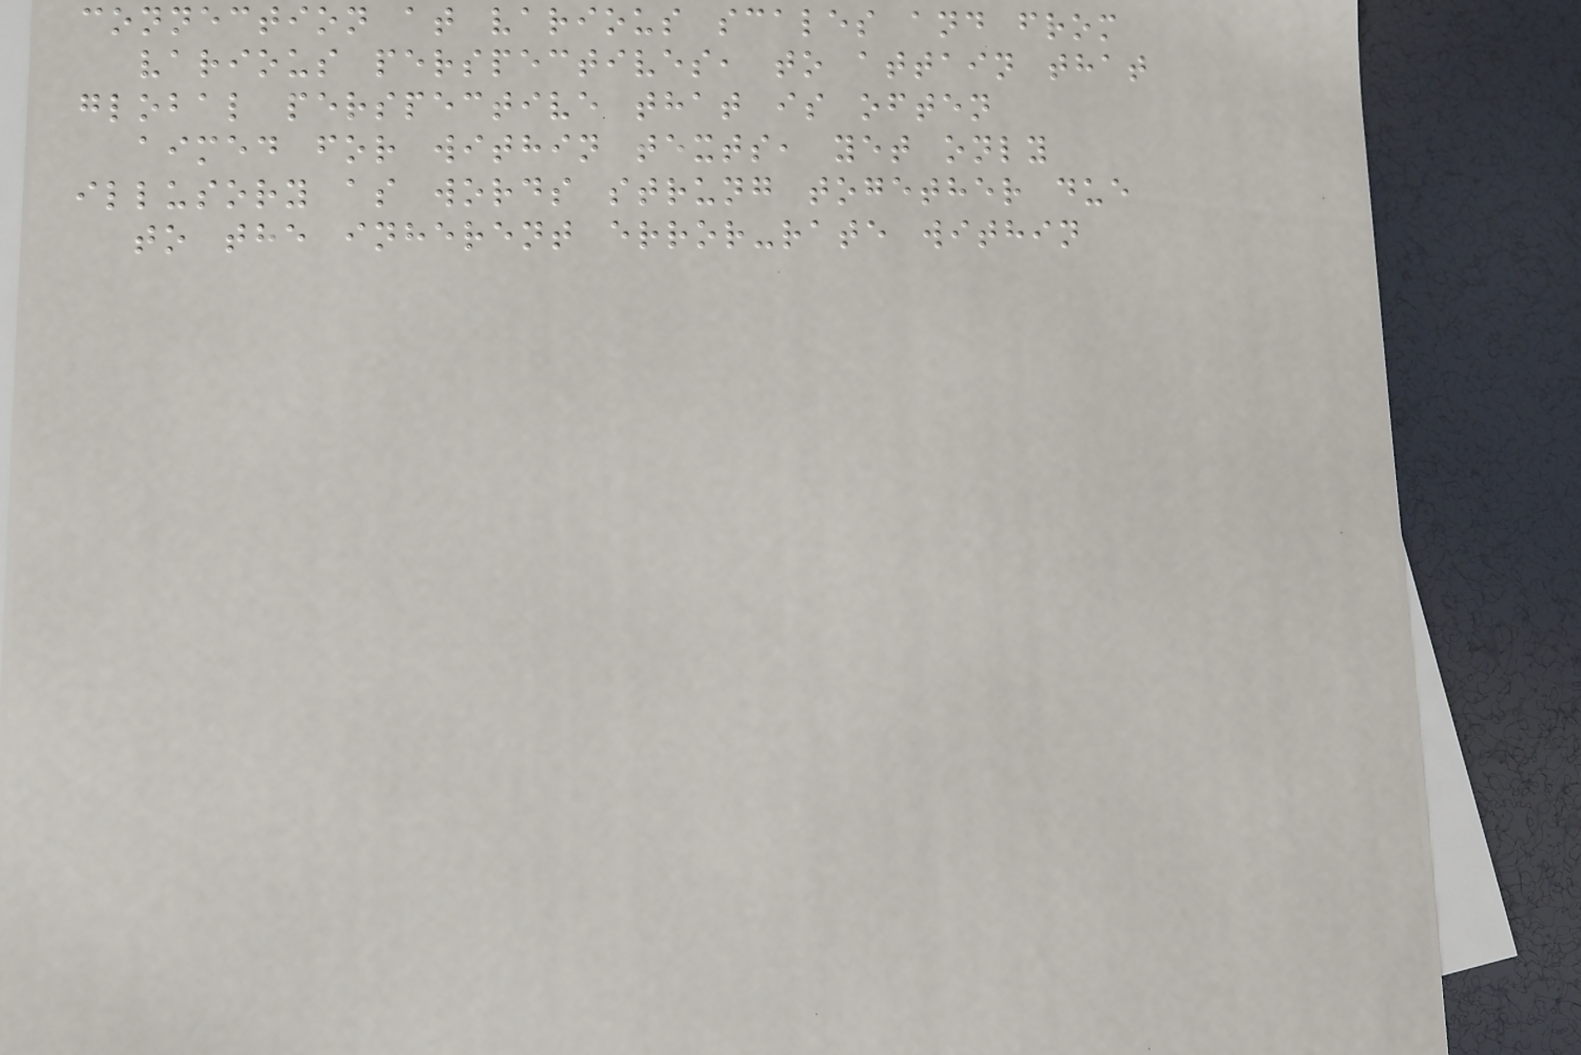connection at various scales and from
various perspectives, to attain that
global perspective that is often
aimed for within texts, yet only
illusory as words strung together due
to the inherent error-rate within
